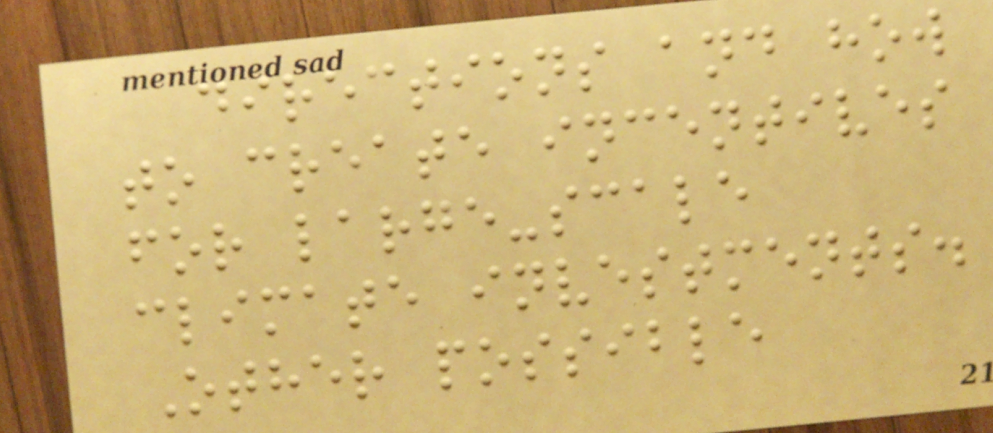directions and how
to create incentives
for large-scale
climate investments.
Other possible
